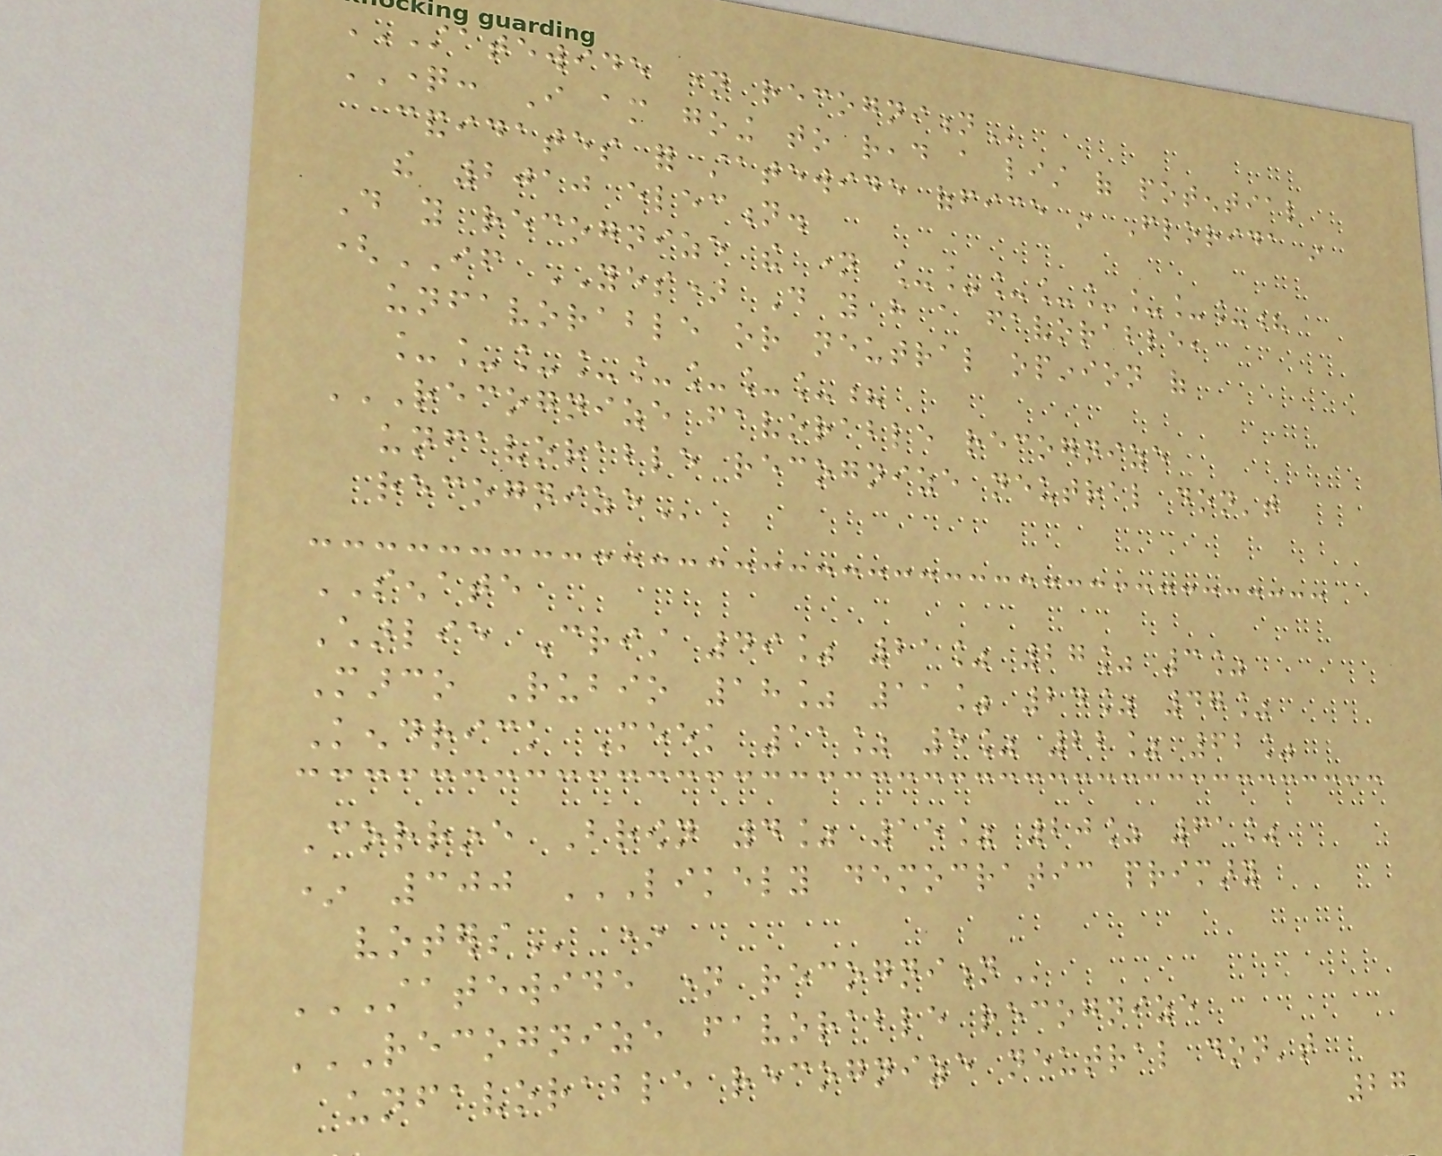STATEWIDE NAME RECOGNITION
QUESTION: I am going to read a list of potential
candidates for statewide office in Florida in
the 2010 election.
Do you recognize the name ________?
(IF YES) Do you have a favorable,
unfavorable or neutral opinion of
________?
RECOGNIZE FAVORABLE RECOGNIZE
UNFAVORABLE RECOGNIZE NEUTRAL DON'T
RECOGNIZE
SENATE
Charlie Crist 49% 21% 27% 3%
Marco Rubio 18% 11% 24% 47%
Kendrick Meek 11% 5% 22% 62%
Corrine Brown 4% 15% 20% 61%
* 300 LIKELY DEMOCRATIC PRIMARY
VOTERS *
STATEWIDE NAME RECOGNITION
RECOGNIZE FAVORABLE RECOGNIZE
UNFAVORABLE RECOGNIZE NEUTRAL DON'T
27
